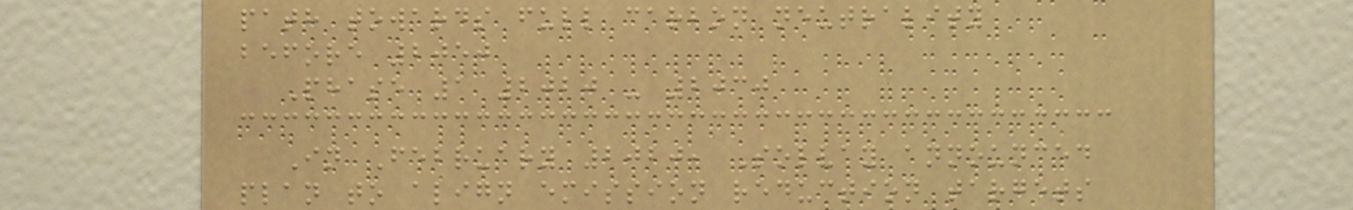path towards full carbon neutrality
before 2050
Phase 1 2020 - 2030
In February 2020, Solvay announced
plan to align emission reduction targets
